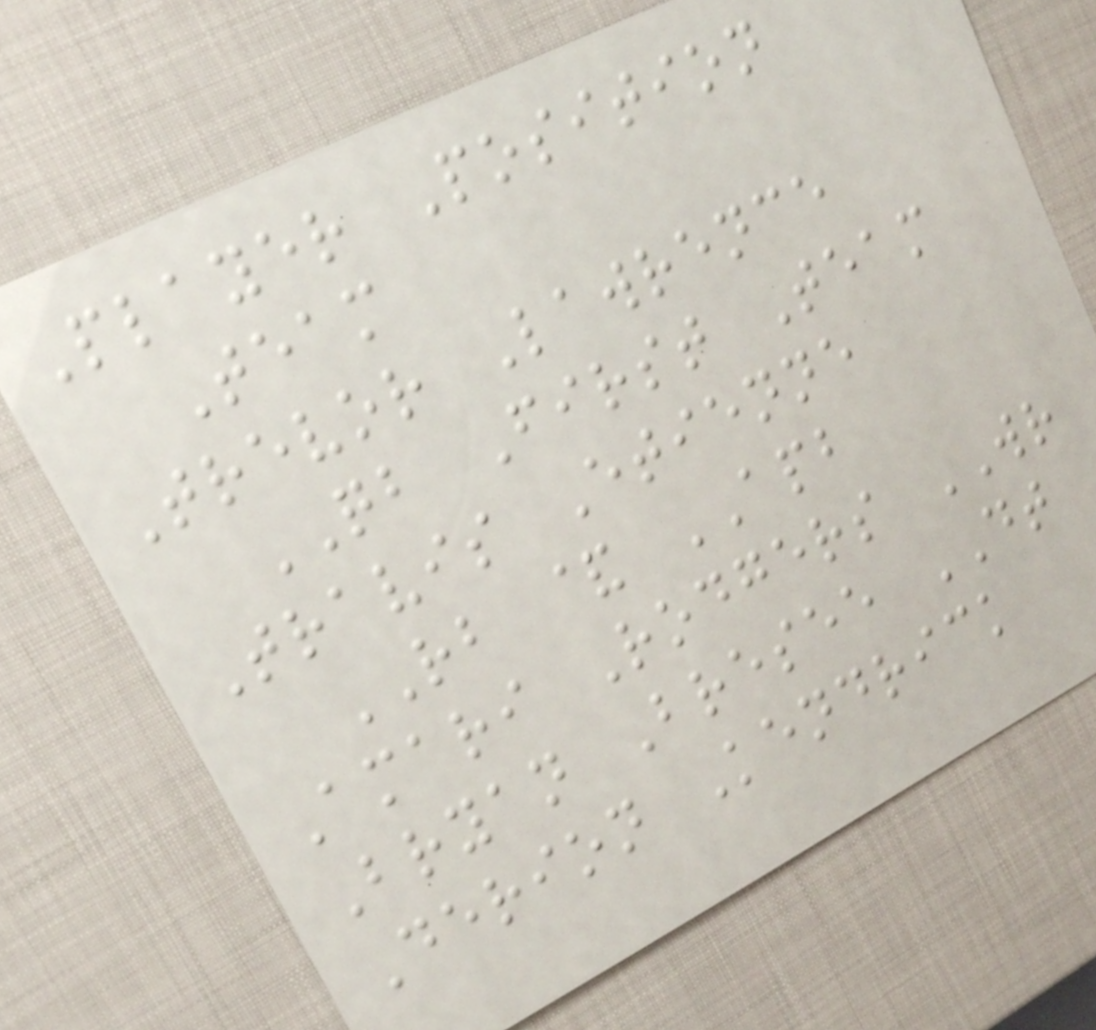Player Position
Team
Trevor Lawrence
QB First Team
Travis Etienne
RB & APB
Amari Rodgers WR
Bryan Bresee DT
Derion Kendrick
